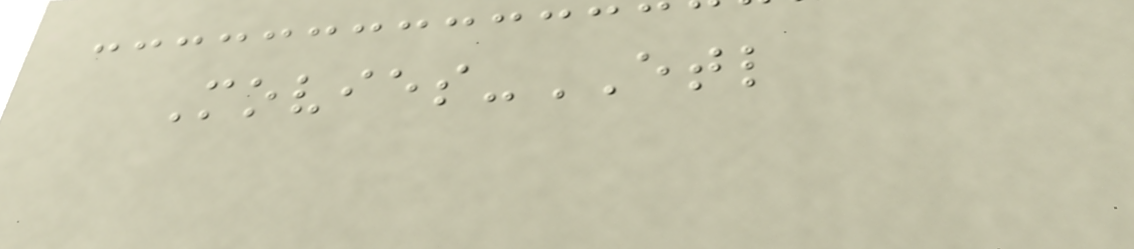Movies-ETL
